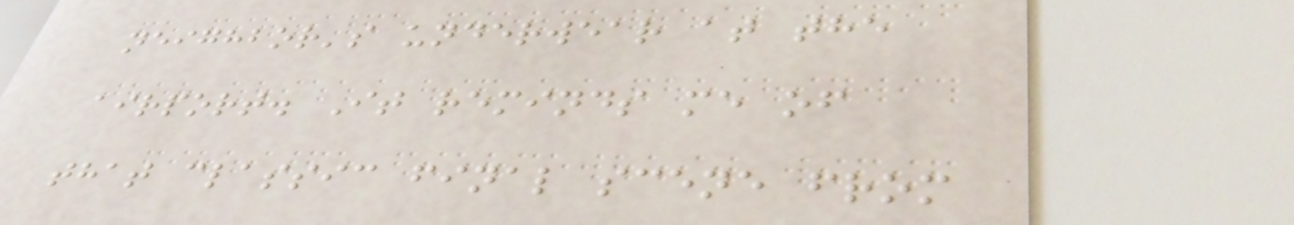neighbor's underwear at the
airport. It reminds me of
that classic final scene from
